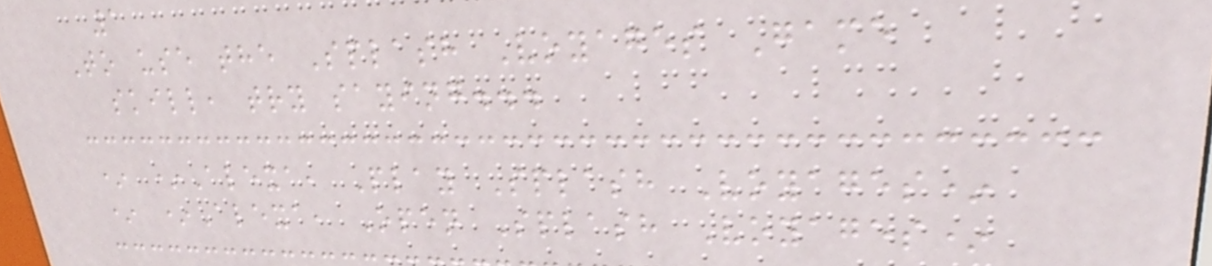1
To use the Splash Voyages Game
skill, try saying...
* *Alexa, Play Splash Voyages*
* *Alexa, Open Splash Voyages*
